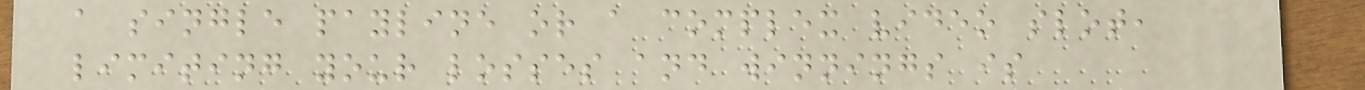a single payline or a complex video slot,
limiting your losses and winnings is
